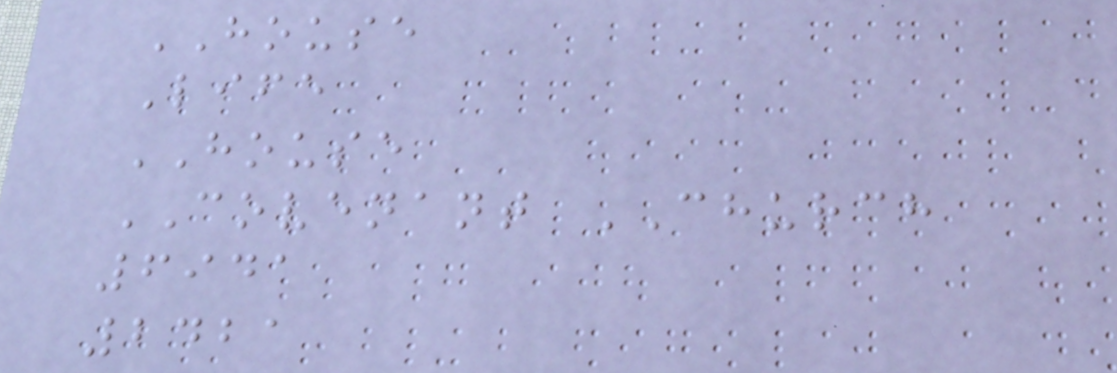HOUSE
Life
HOUSE
COVENANT CHURCH
6941
2421
